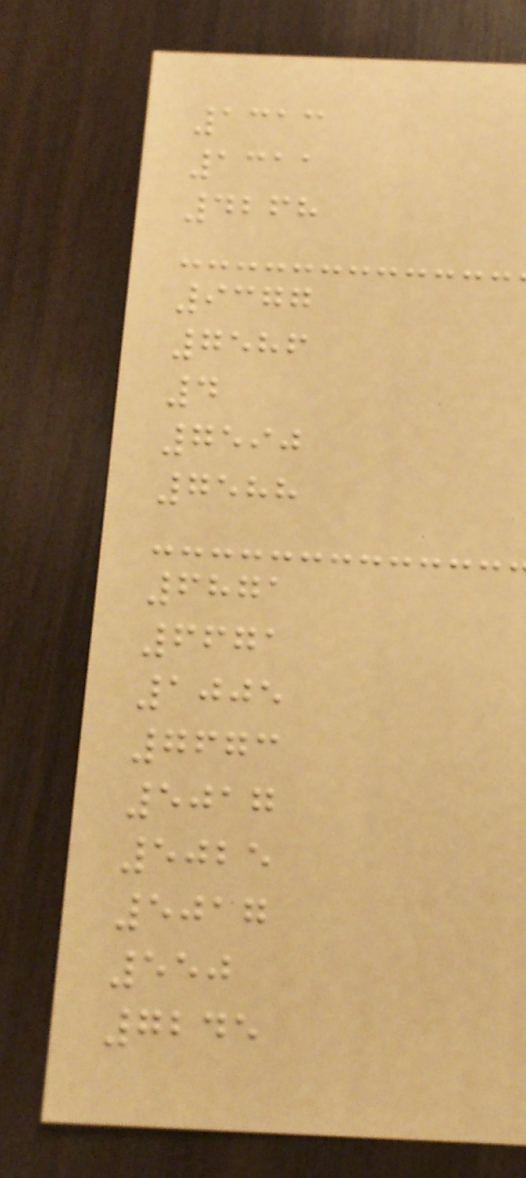1313
1311
4268
9377
7586
4
7590
7588
6871
6671
1005
7673
5017
5025
5017
550
7245
